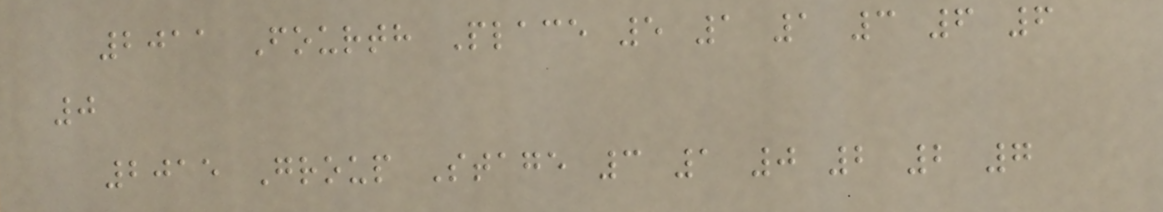2011 Fourth Place 5 1 1 3 6 6
0
2015 Group Stage 3 1 0 2 2 7
